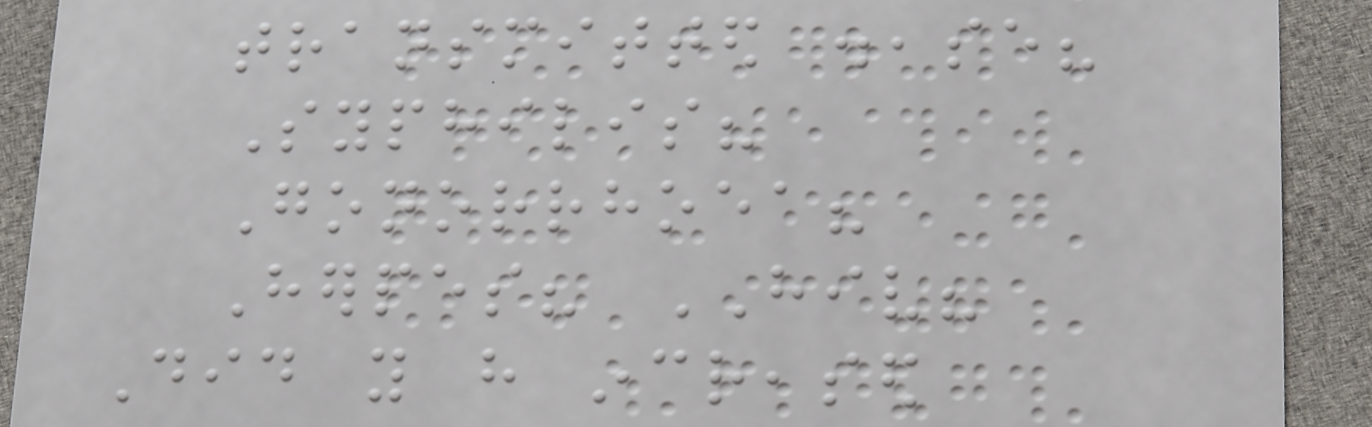transmitted disease?
Syphilis?
Gonorrhoea?
Herpes? HIV?
Did you have increased
